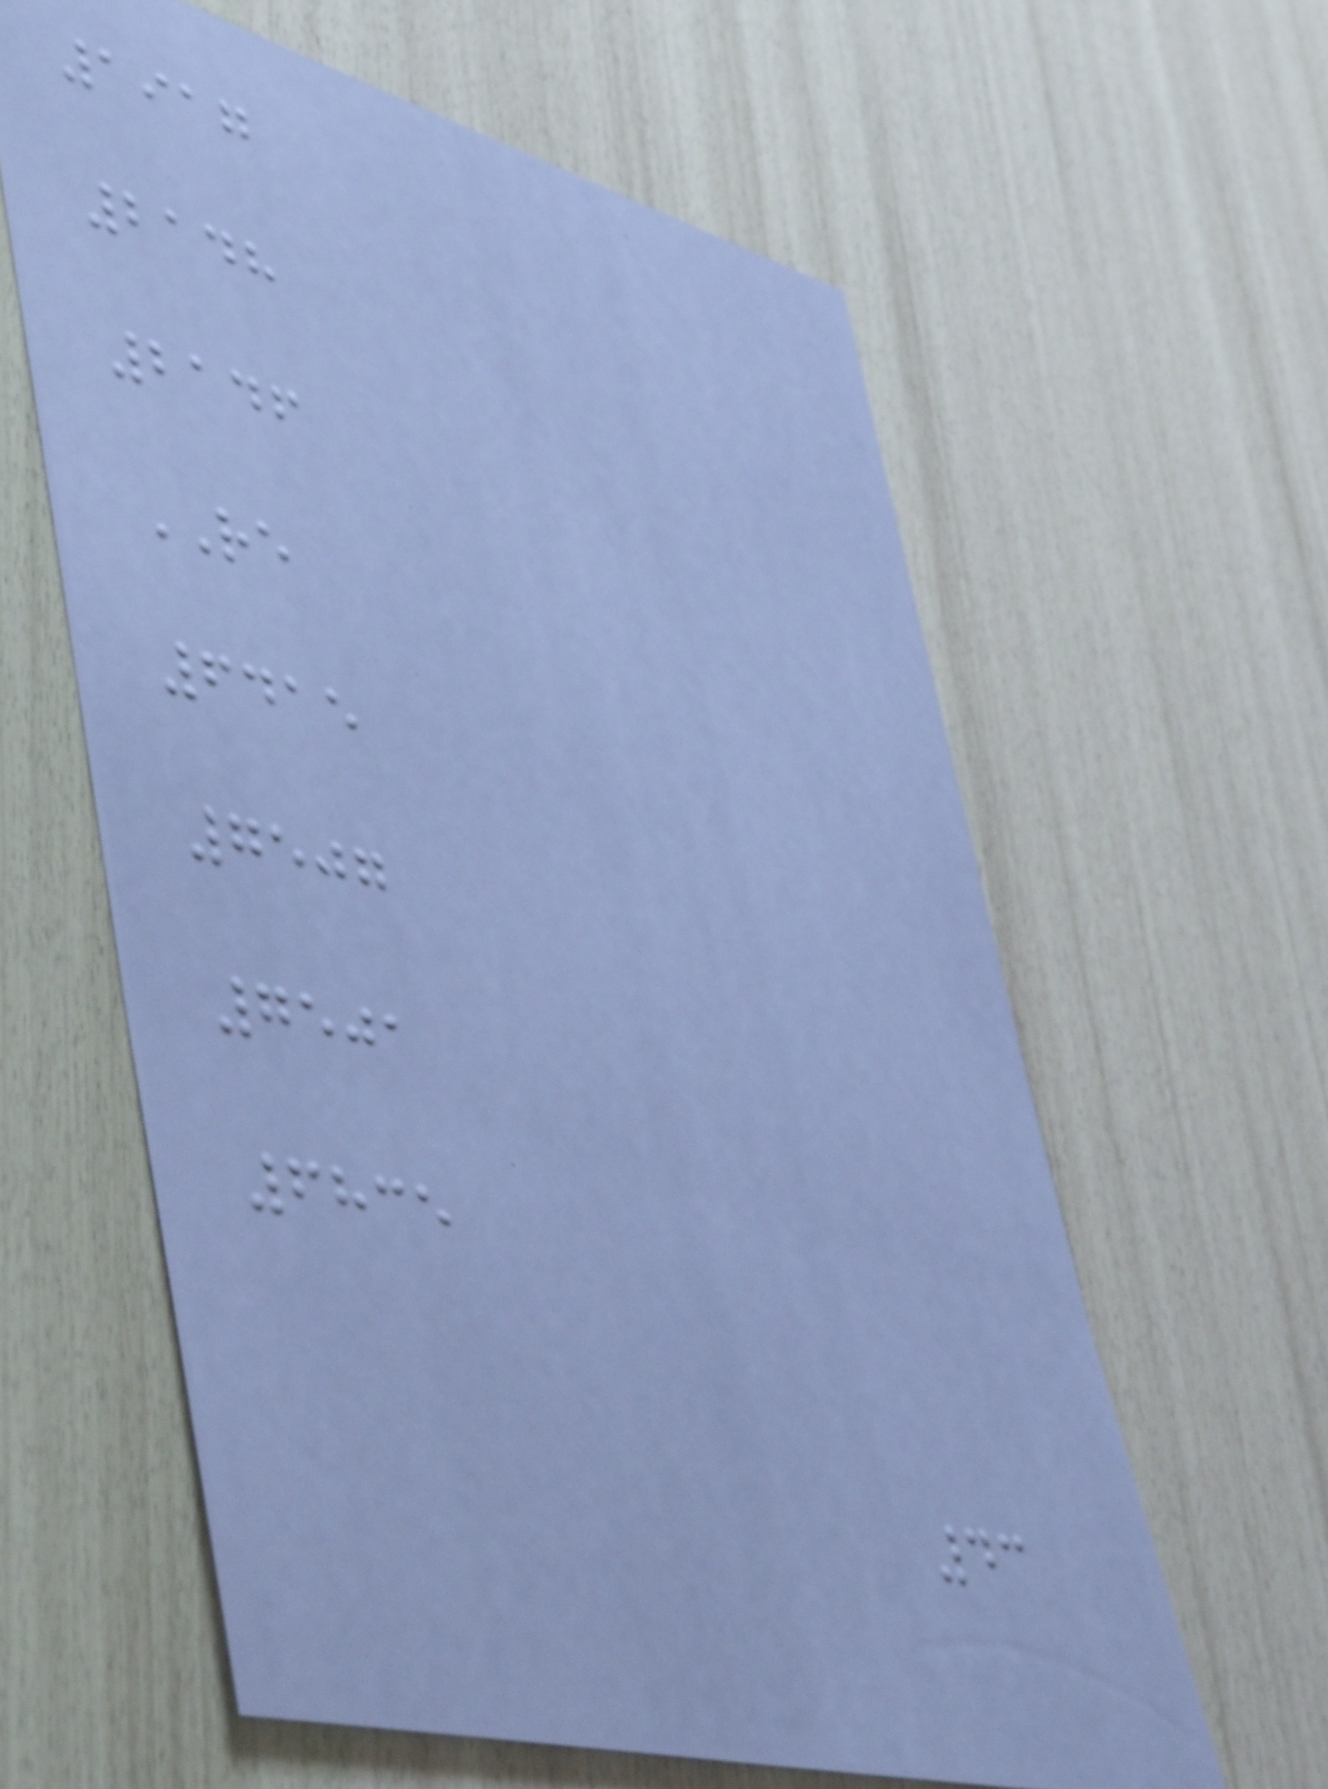1917
2148
2146
RE
6415
7507
7501
6835
43
